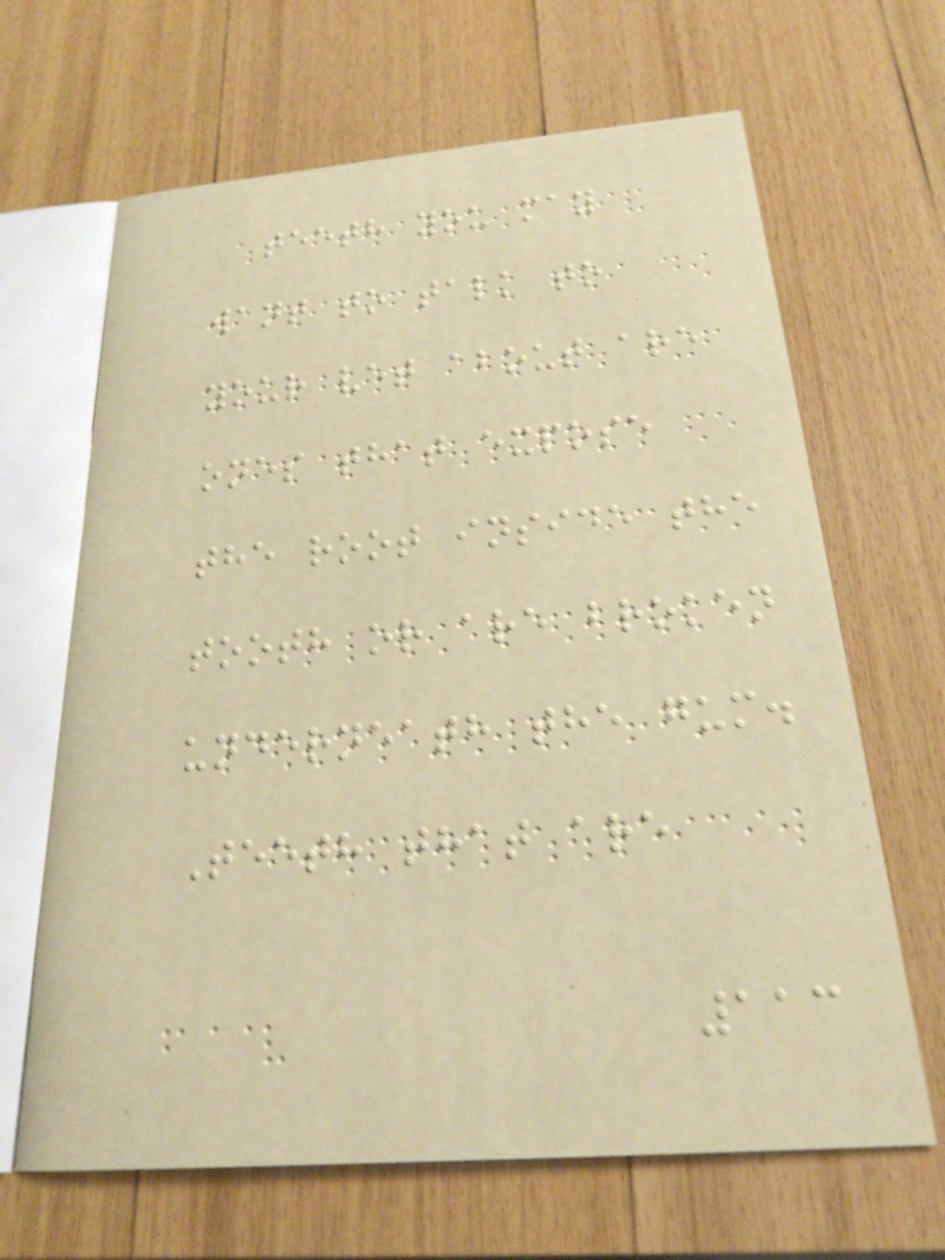teeth you may
want to talk to
your vet about are
ones that expose
the root inside the
tooth or are broken
underneath the gum.
Teeth that are
113
